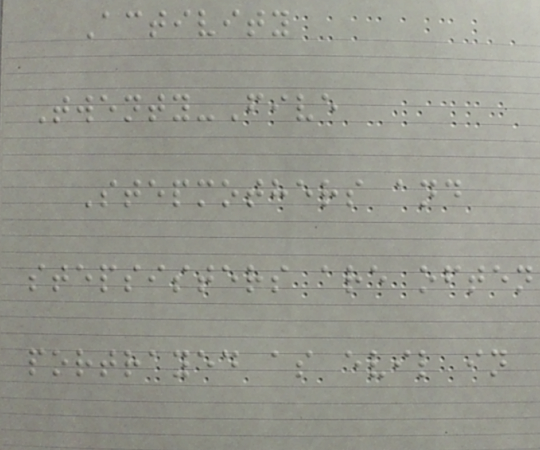Activity
Twenty-Five
Stepmothers and
stepsisters are often
portrayed as evil in
